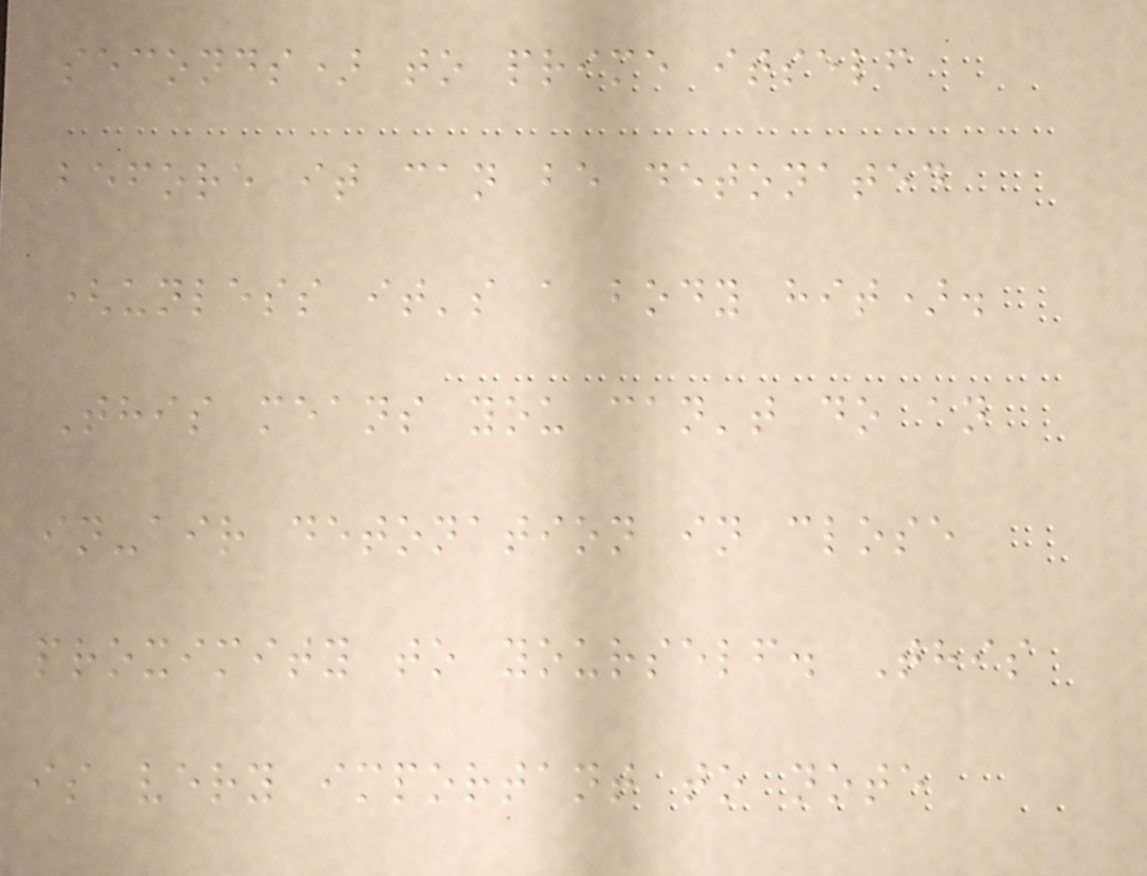seconds) to prime itself
before it can be detonated
(unless it's a body hit).
This means you can't do an
in-air detonation in close
proximity to yourself. This
is very important to note
